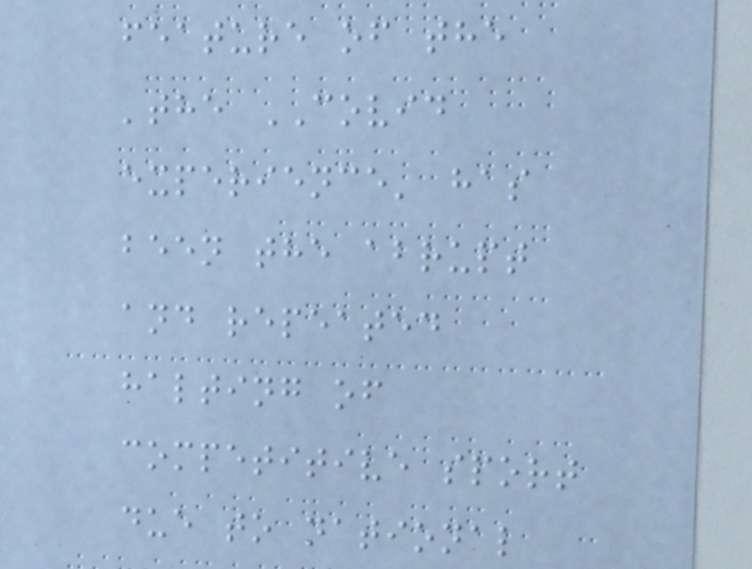feature of the
'the COVID
experience' has
been the abrupt
and repeated
halting of
competitive sport
due to national
